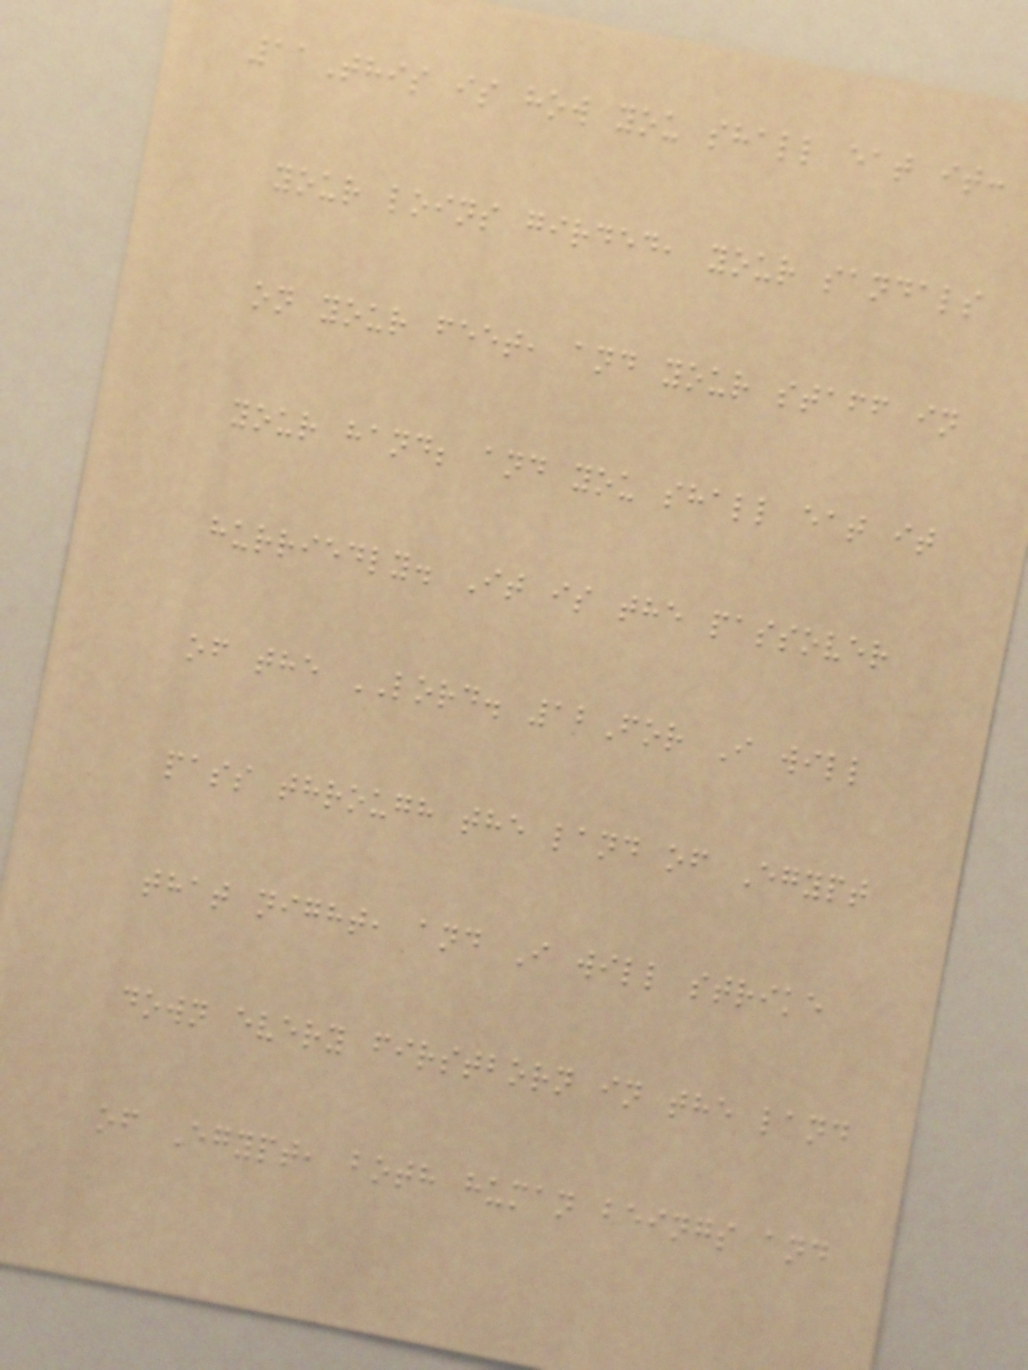11This is how you shall eat it:
your loins girded, your sandals
on your feet, and your staff in
your hand; and you shall eat it
hurriedly. It is the passover
of the LORD. 12For I will
pass through the land of Egypt
that night, and I will strike
down every firstborn in the land
of Egypt, both human beings and
